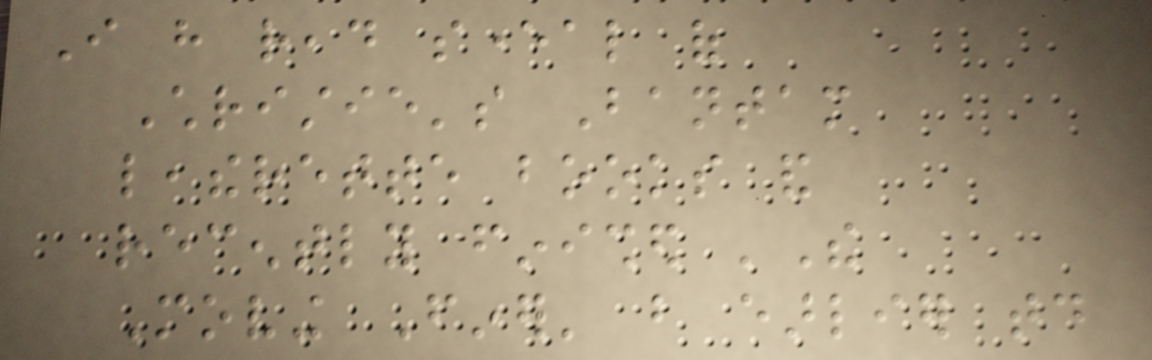I have read several of
Christie's Bantam
leatherette books and
recently finished 'The
Moving Finer' but earlier today
